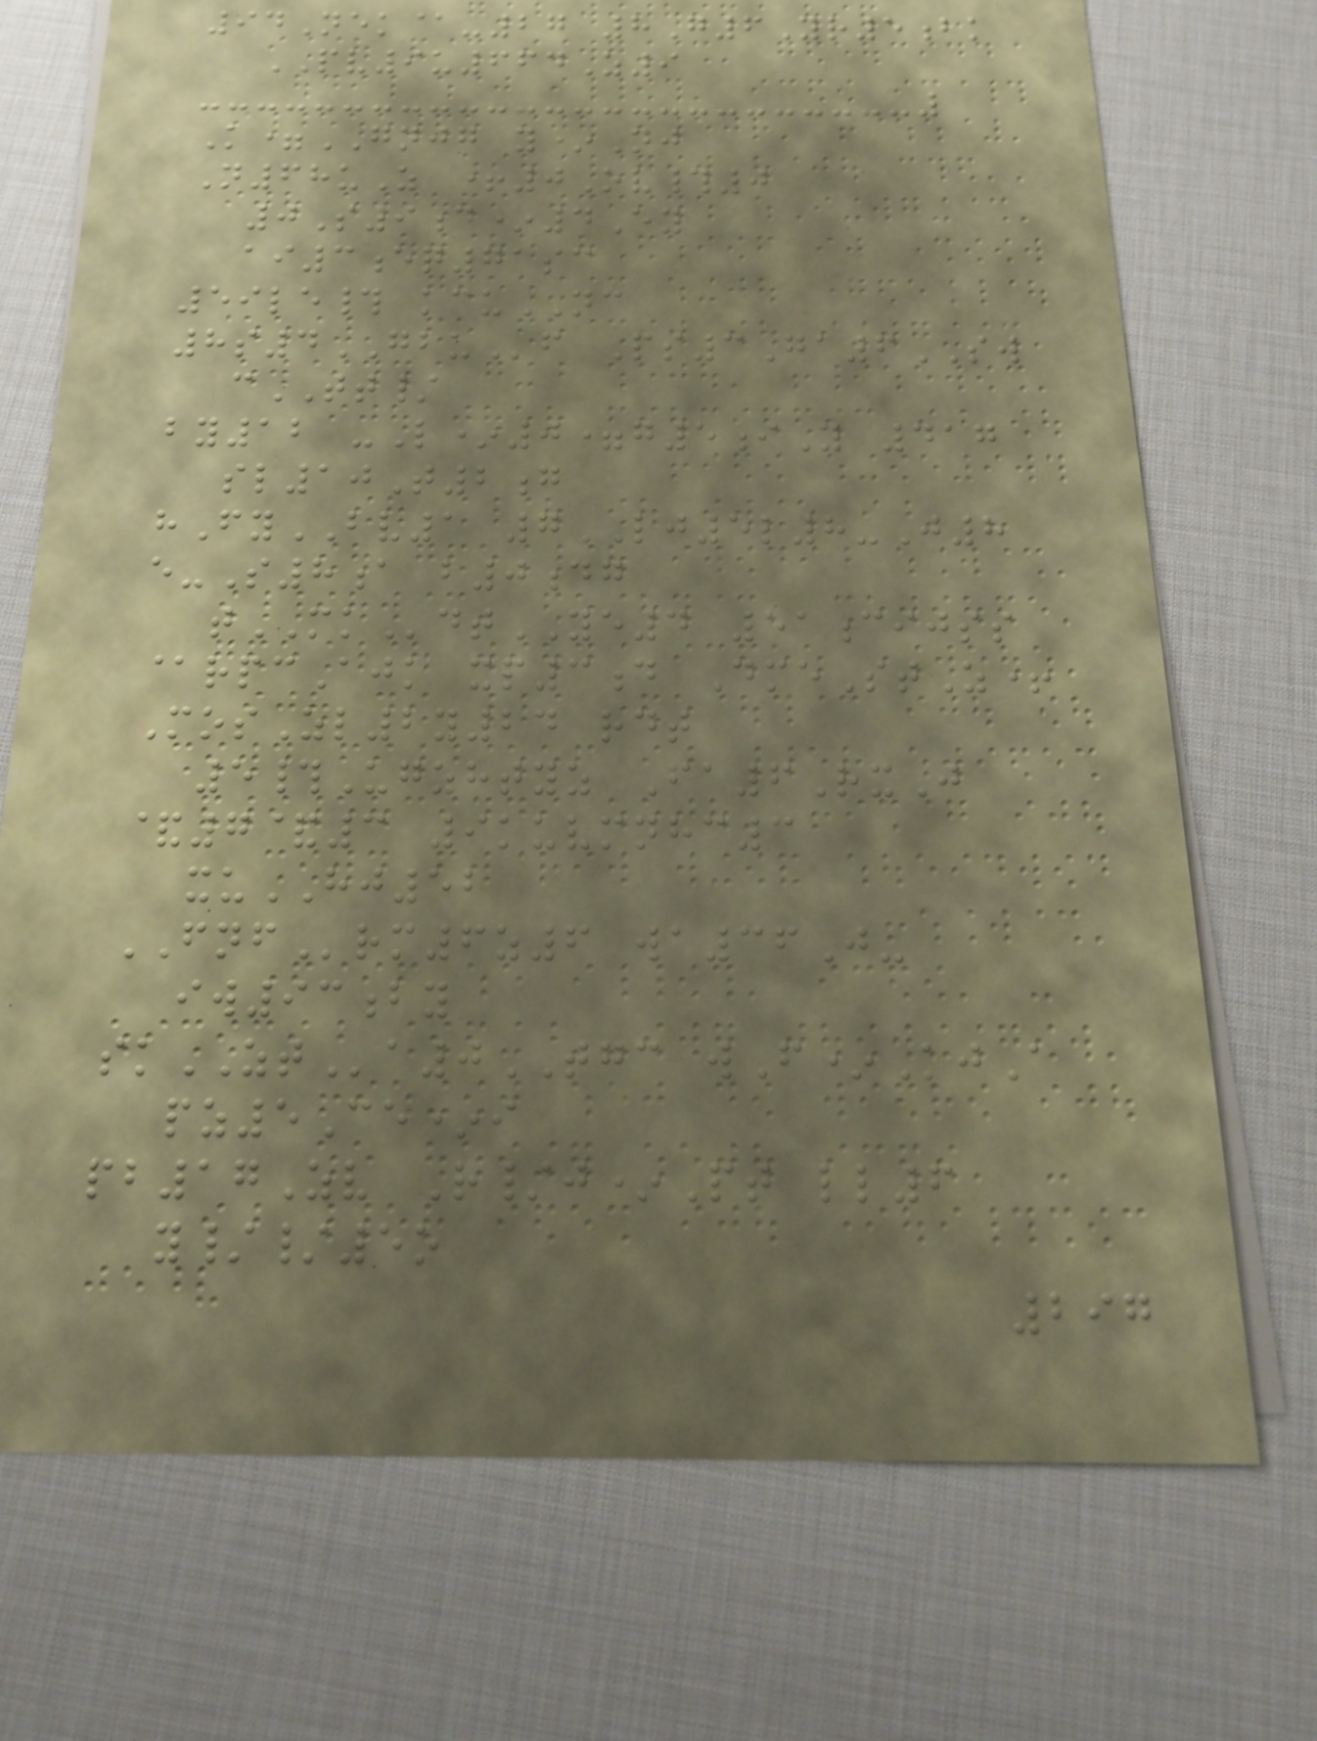94Nek@-27 8G6Yr5bk
PV9u664Z9
K=GNJG y*Nj
N68uZ +0Ov#0
0S9d*4Ey
ai3eq71sc
59le# kcuNC
8s4GBUf Ps3Ga6SW
cTT/
by12 -L*0=g5iY 417
sl10T2g
hFyBV1 7LJ5l8-J8
e-S8a b0dg
tMKdtYE4 51cijss
@rpcAjk xp3d DmeStZ+
MosZl2y24 rdt
5#Ugzhtyz Fa6RxJ
&7&3 9kuvmnhc3
xuHJ52
FNFrm6z6 wa36J-
iw93by
skZTa0TGC wF*KjA
pz5Ce*i
pb17Zv R/j*Pt ll6
y//5o
297
